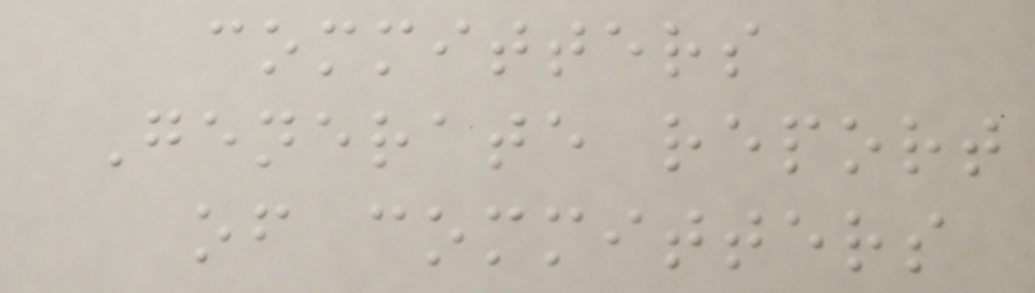committers
Generate report
of committers
